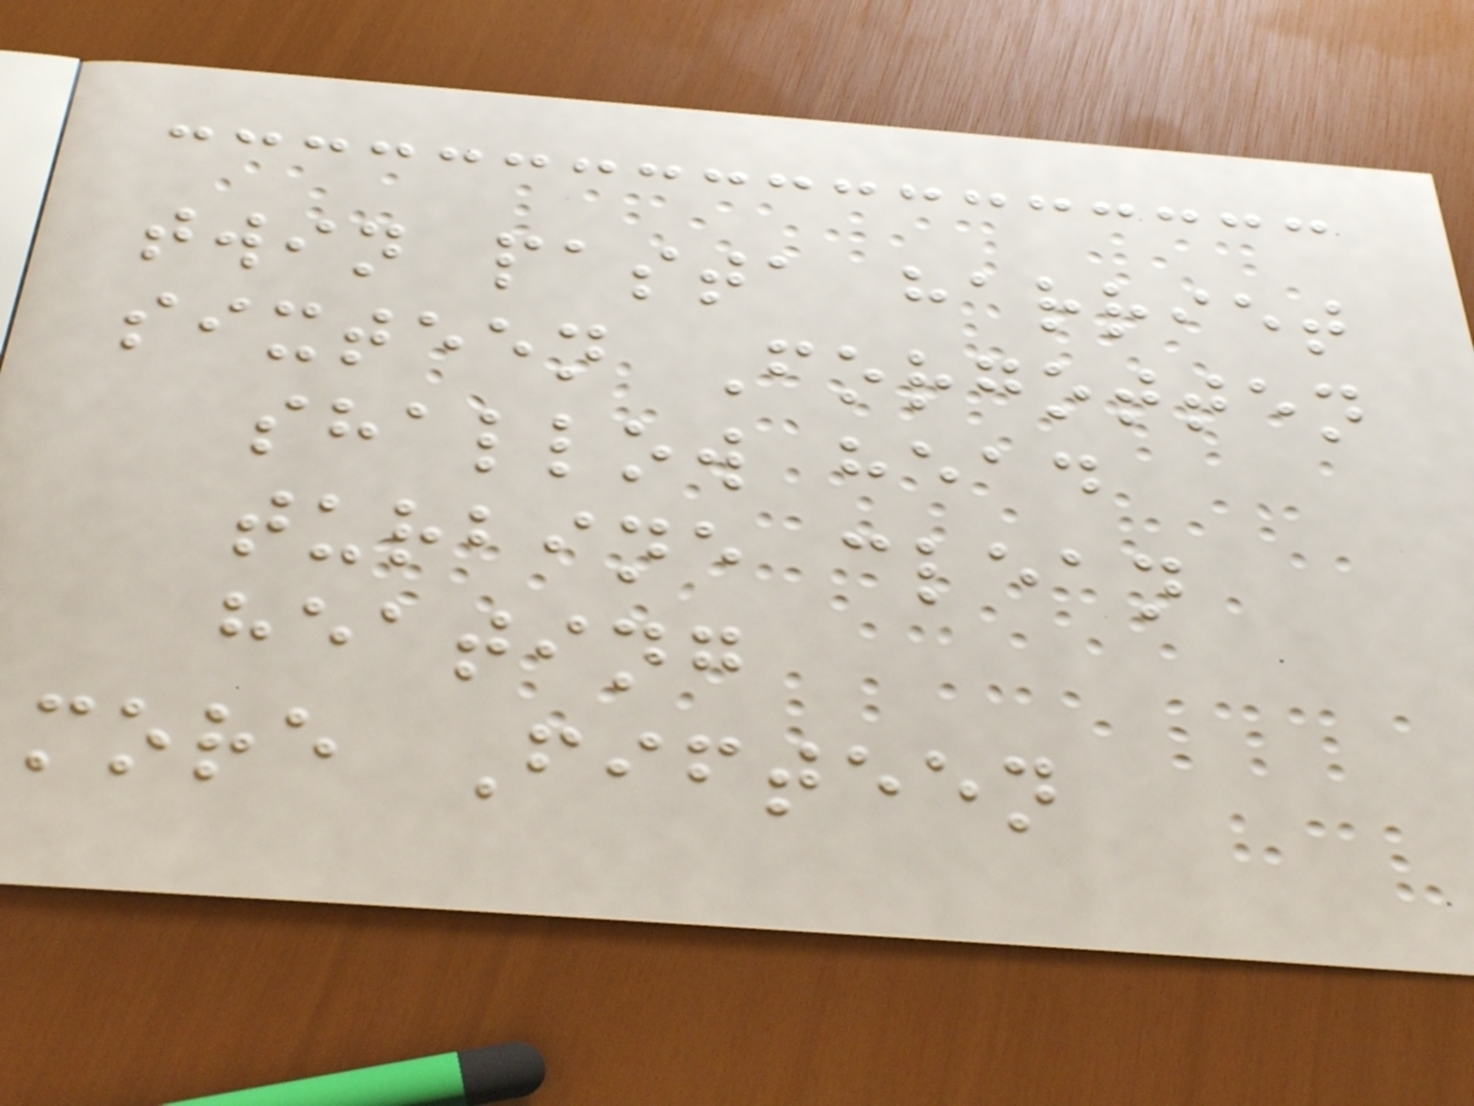twin pasta harriet
sixteen Forgotten
shallow head
turbine clean
heating
more Fifteen
